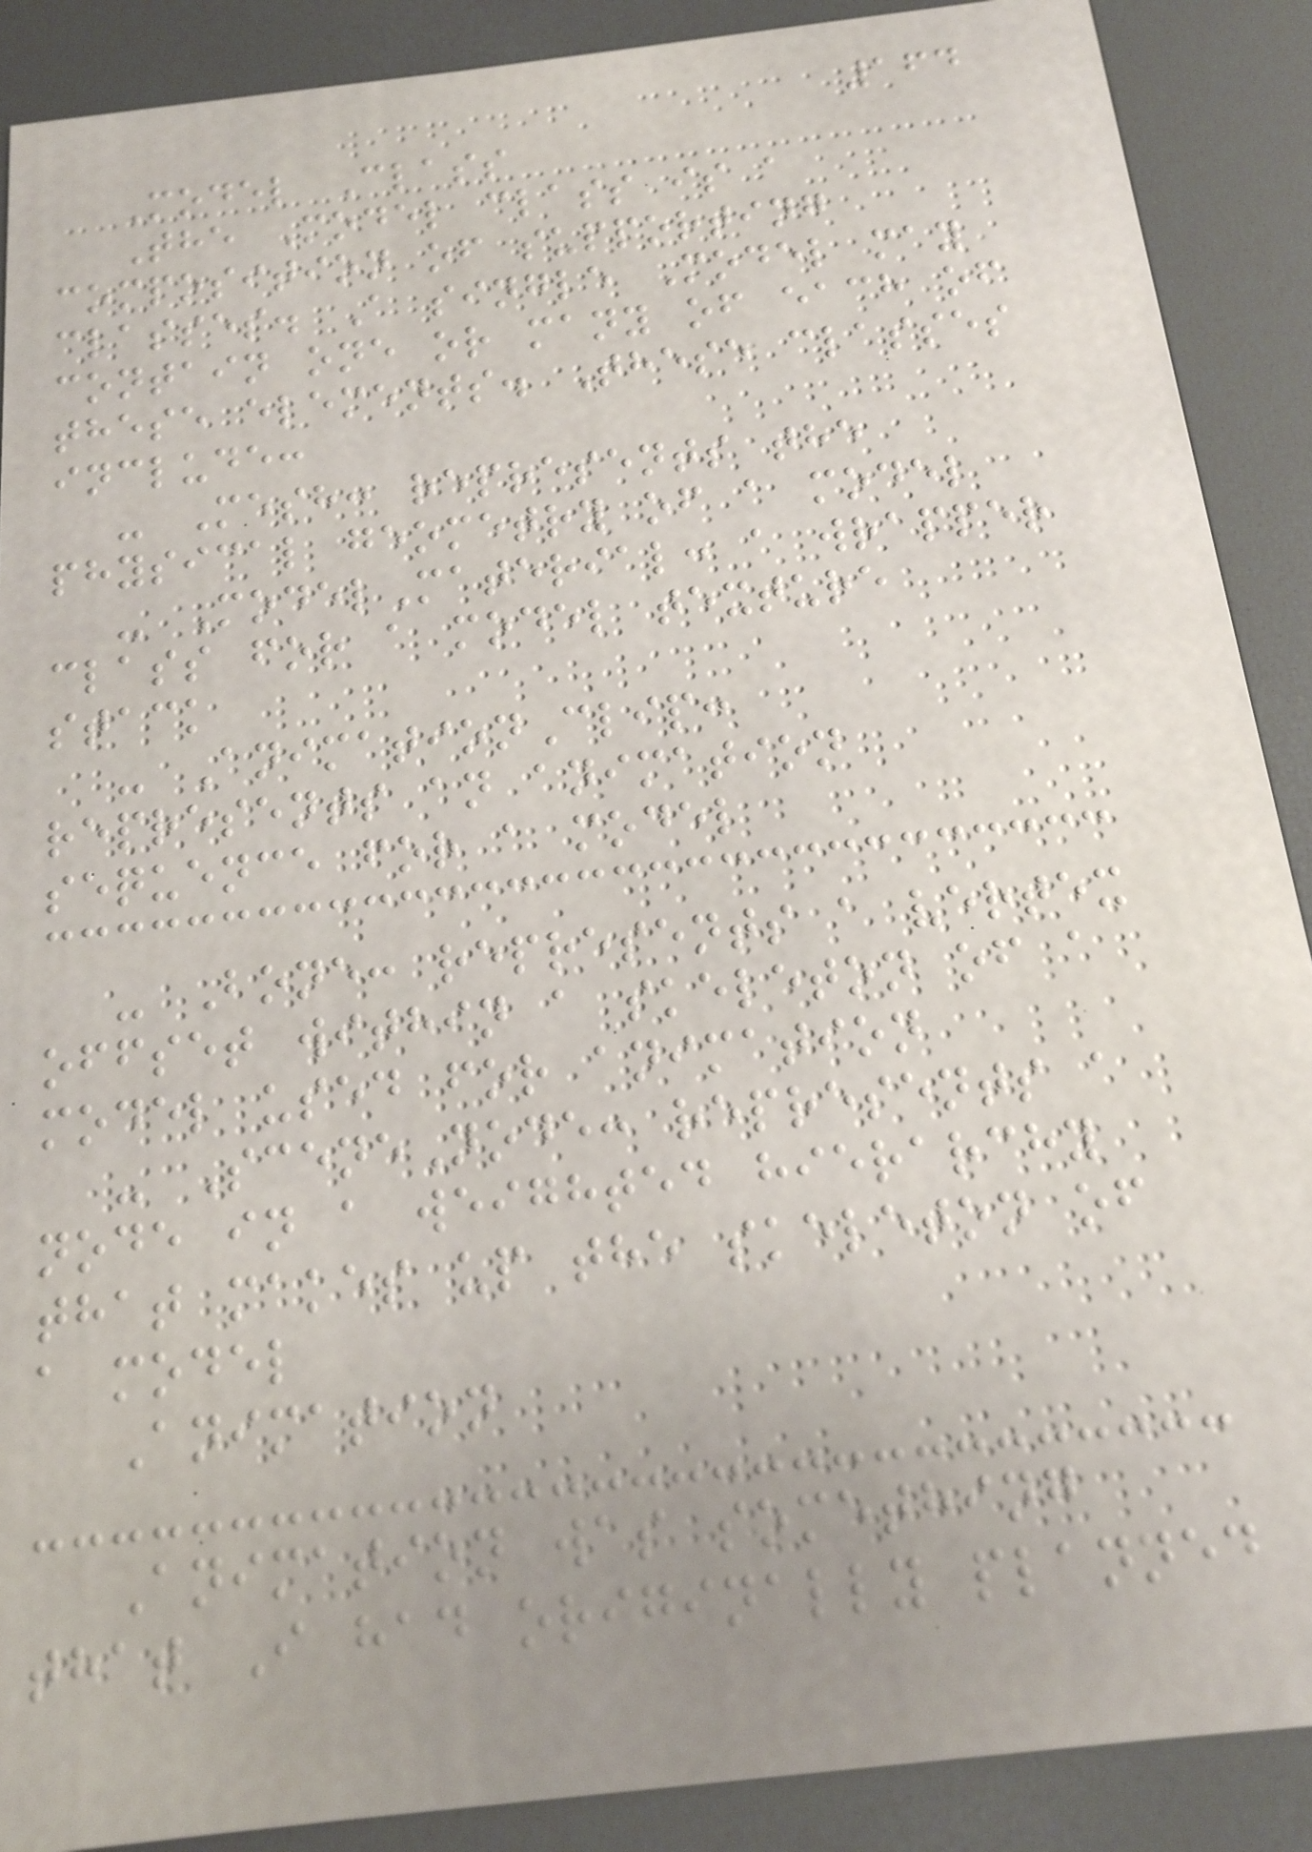164
Model Class
The Model class is a
composition of supporting
classes. A single Model may
contain one or many of each of
these elements. These classes
include:
- Mesh: represents the
physical geometry of a model
- ModelMaterial: a wrapper
class for a model texture
stack
- AnimationClip:
represents an animation
sequence for a model
- Bone: represents a vertex
offset within a skeleton of a
model used for animation
- SceneNode: represents a
node in a weighted hierarchy
that makes up the skeleton of
a model
Animation
Animation was something
that I had originally planned
